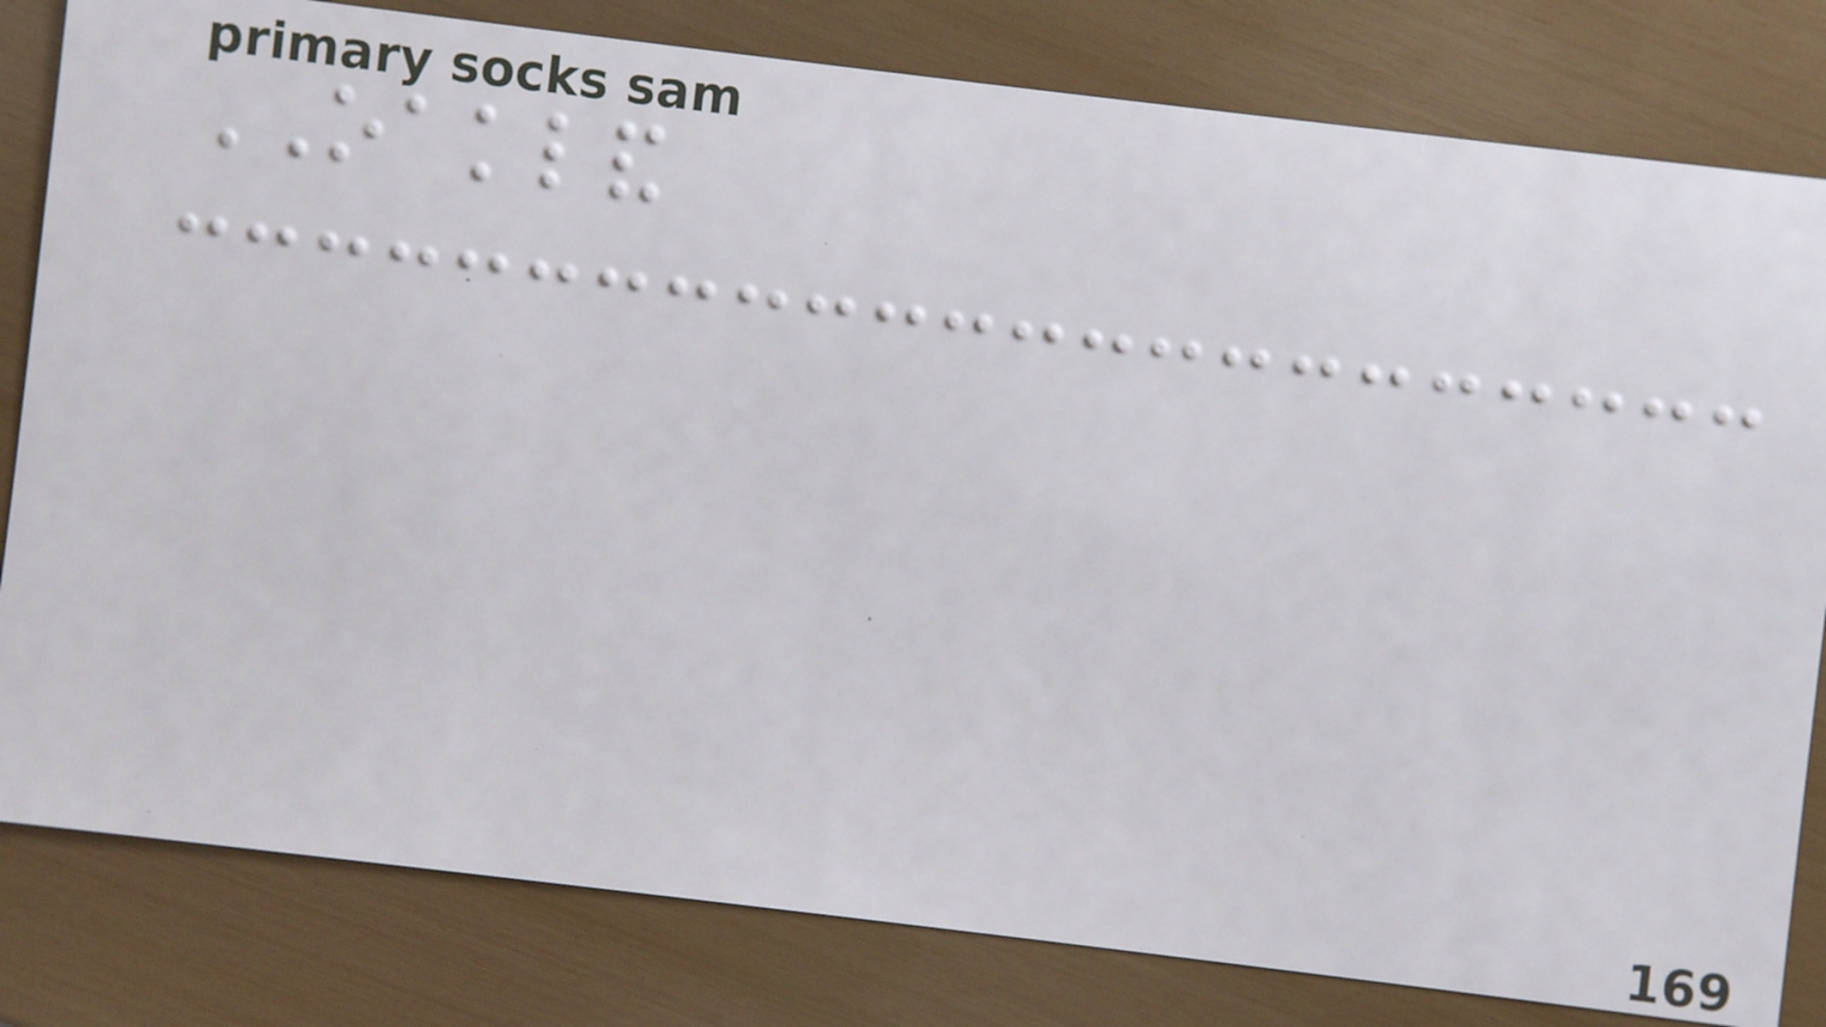OAKLAND
